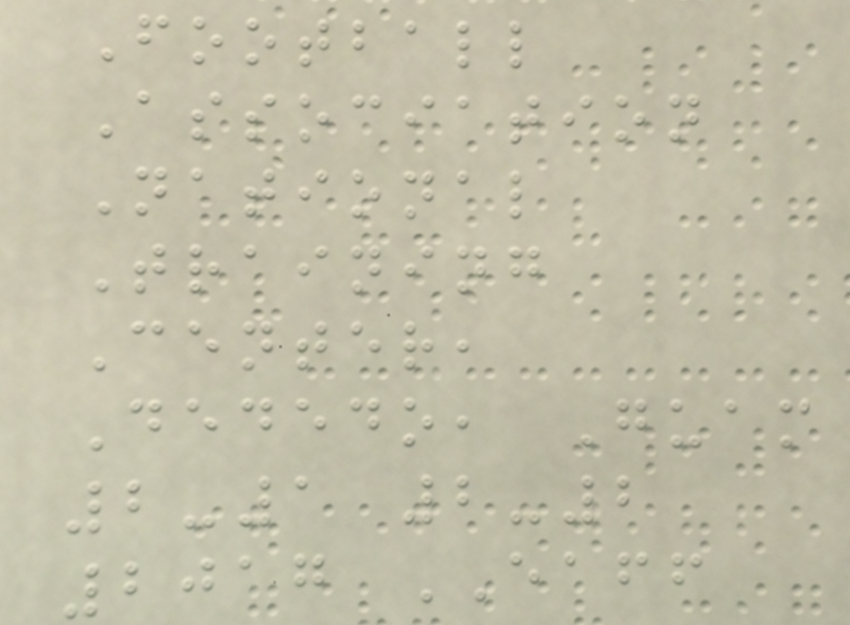Football
Association
National
Training
Center,
Dededo, Guam
2-1 2-2
2017 EAFF
